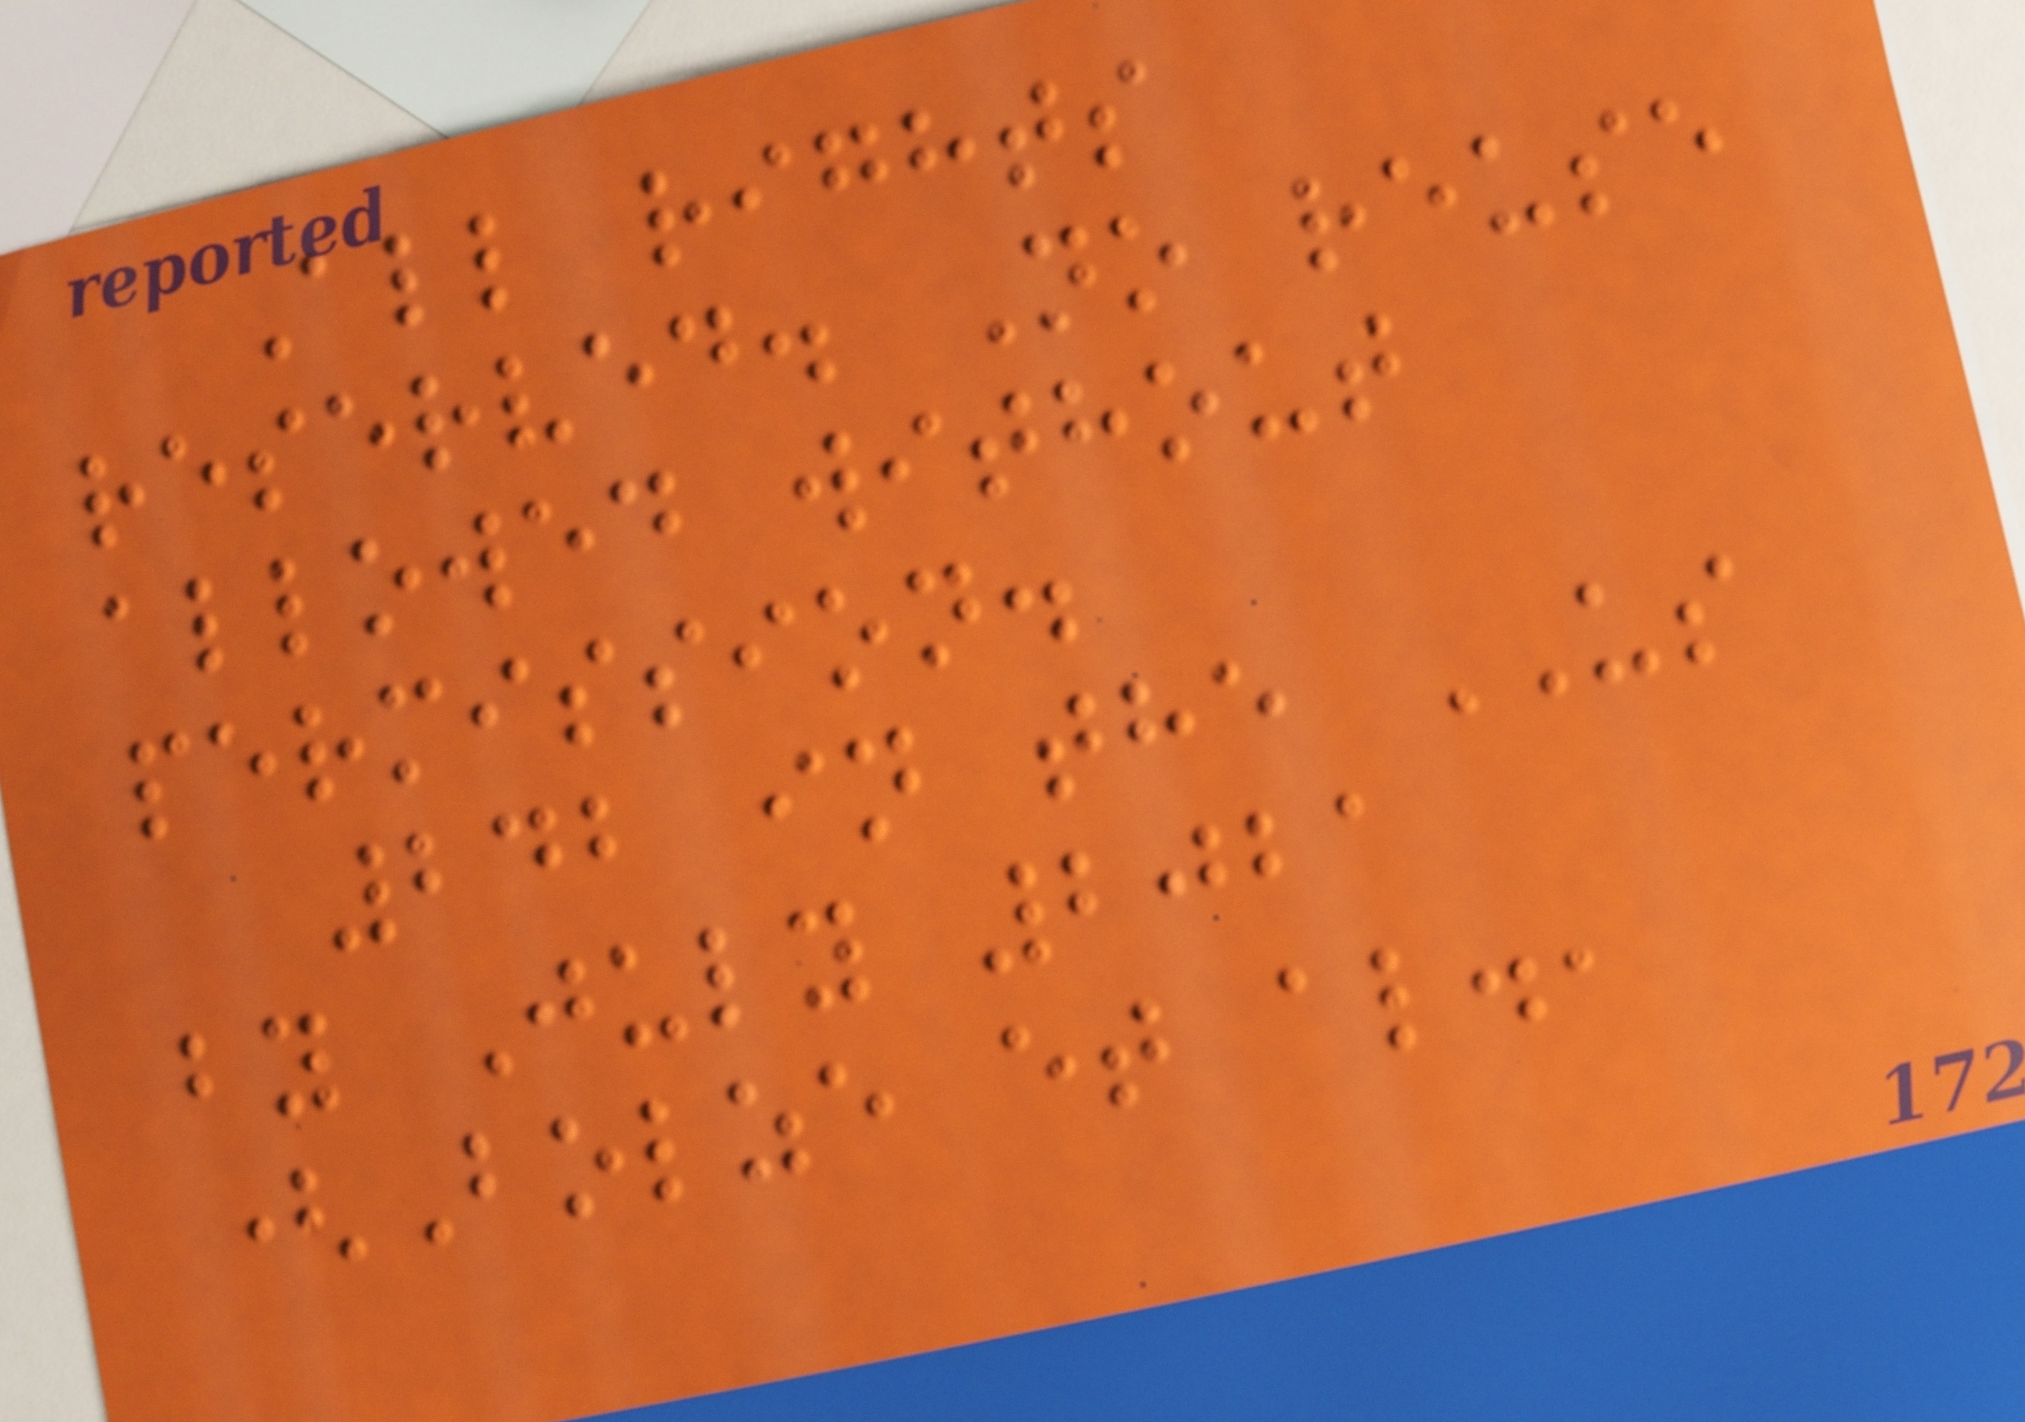All rights
reserved. No reuse
allowed without
permission.
242 in the US
by July 2021
(Bolze et al.,
